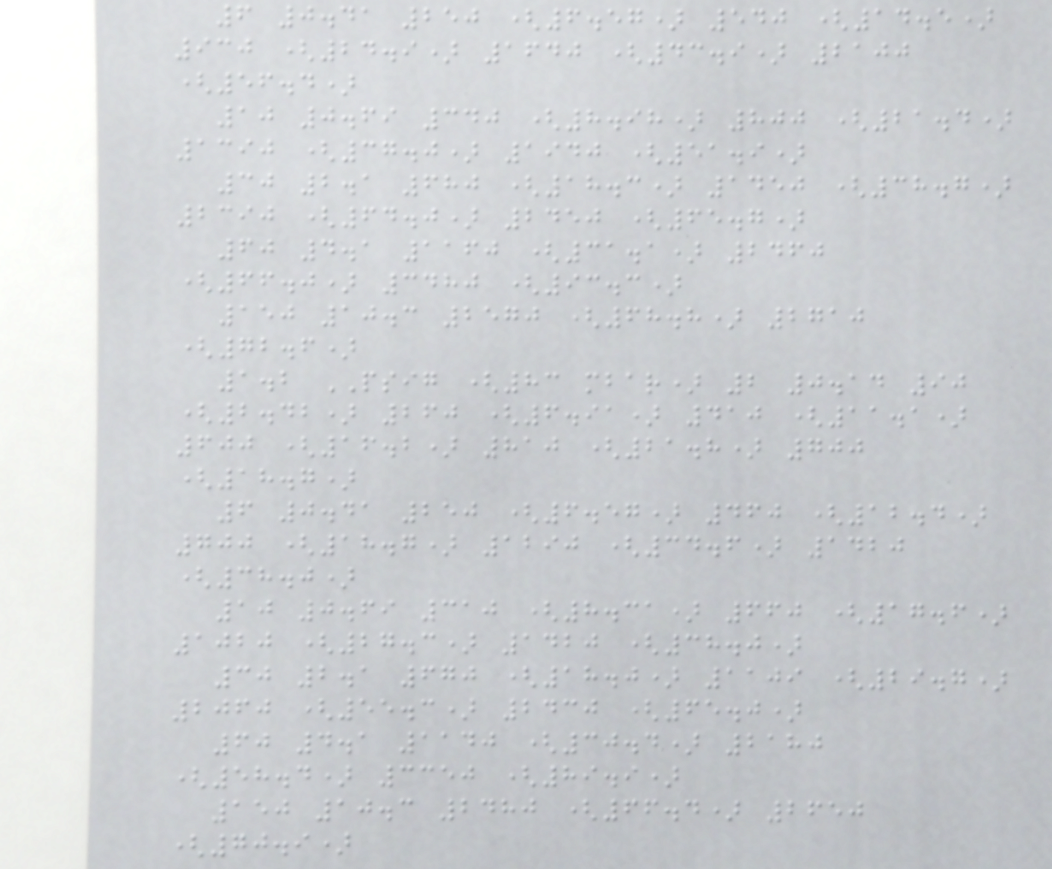6 0.41 250 (6.57) 540 (14.5)
930 (24.9) 1640 (43.9) 2100
(56.4)
10 0.69 340 (8.98) 800 (21.4)
1390 (37.0) 1940 (51.9)
30 2.1 680 (18.3) 1450 (38.7)
2390 (64.0) 2450 (65.7)
60 4.1 1160 (31.1) 2460
(66.0) 3480 (93.3)
150 10.3 2570 (68.8) 2710
(72.6)
1.2 PSIG (83 mbar) 2 0.14 90
(2.42) 260 (6.91) 410 (11.1)
600 (16.2) 810 (21.8) 700
(18.7)
6 0.41 250 (6.57) 460 (12.4)
700 (18.7) 1290 (34.6) 1420
(38.0)
10 0.69 310 (8.31) 660 (17.6)
1020 (27.3) 1420 (38.0)
30 2.1 670 (18.0) 1109 (29.7)
2060 (55.3) 2430 (65.0)
60 4.1 1140 (30.4) 2180
(58.4) 3350 (89.9)
150 10.3 2480 (66.4) 2650
(70.9)
